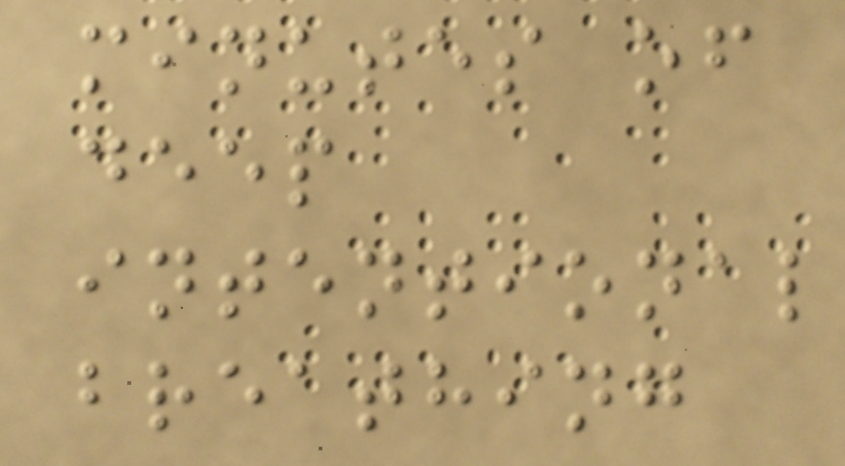minutes of
deep
intentional
breathing
